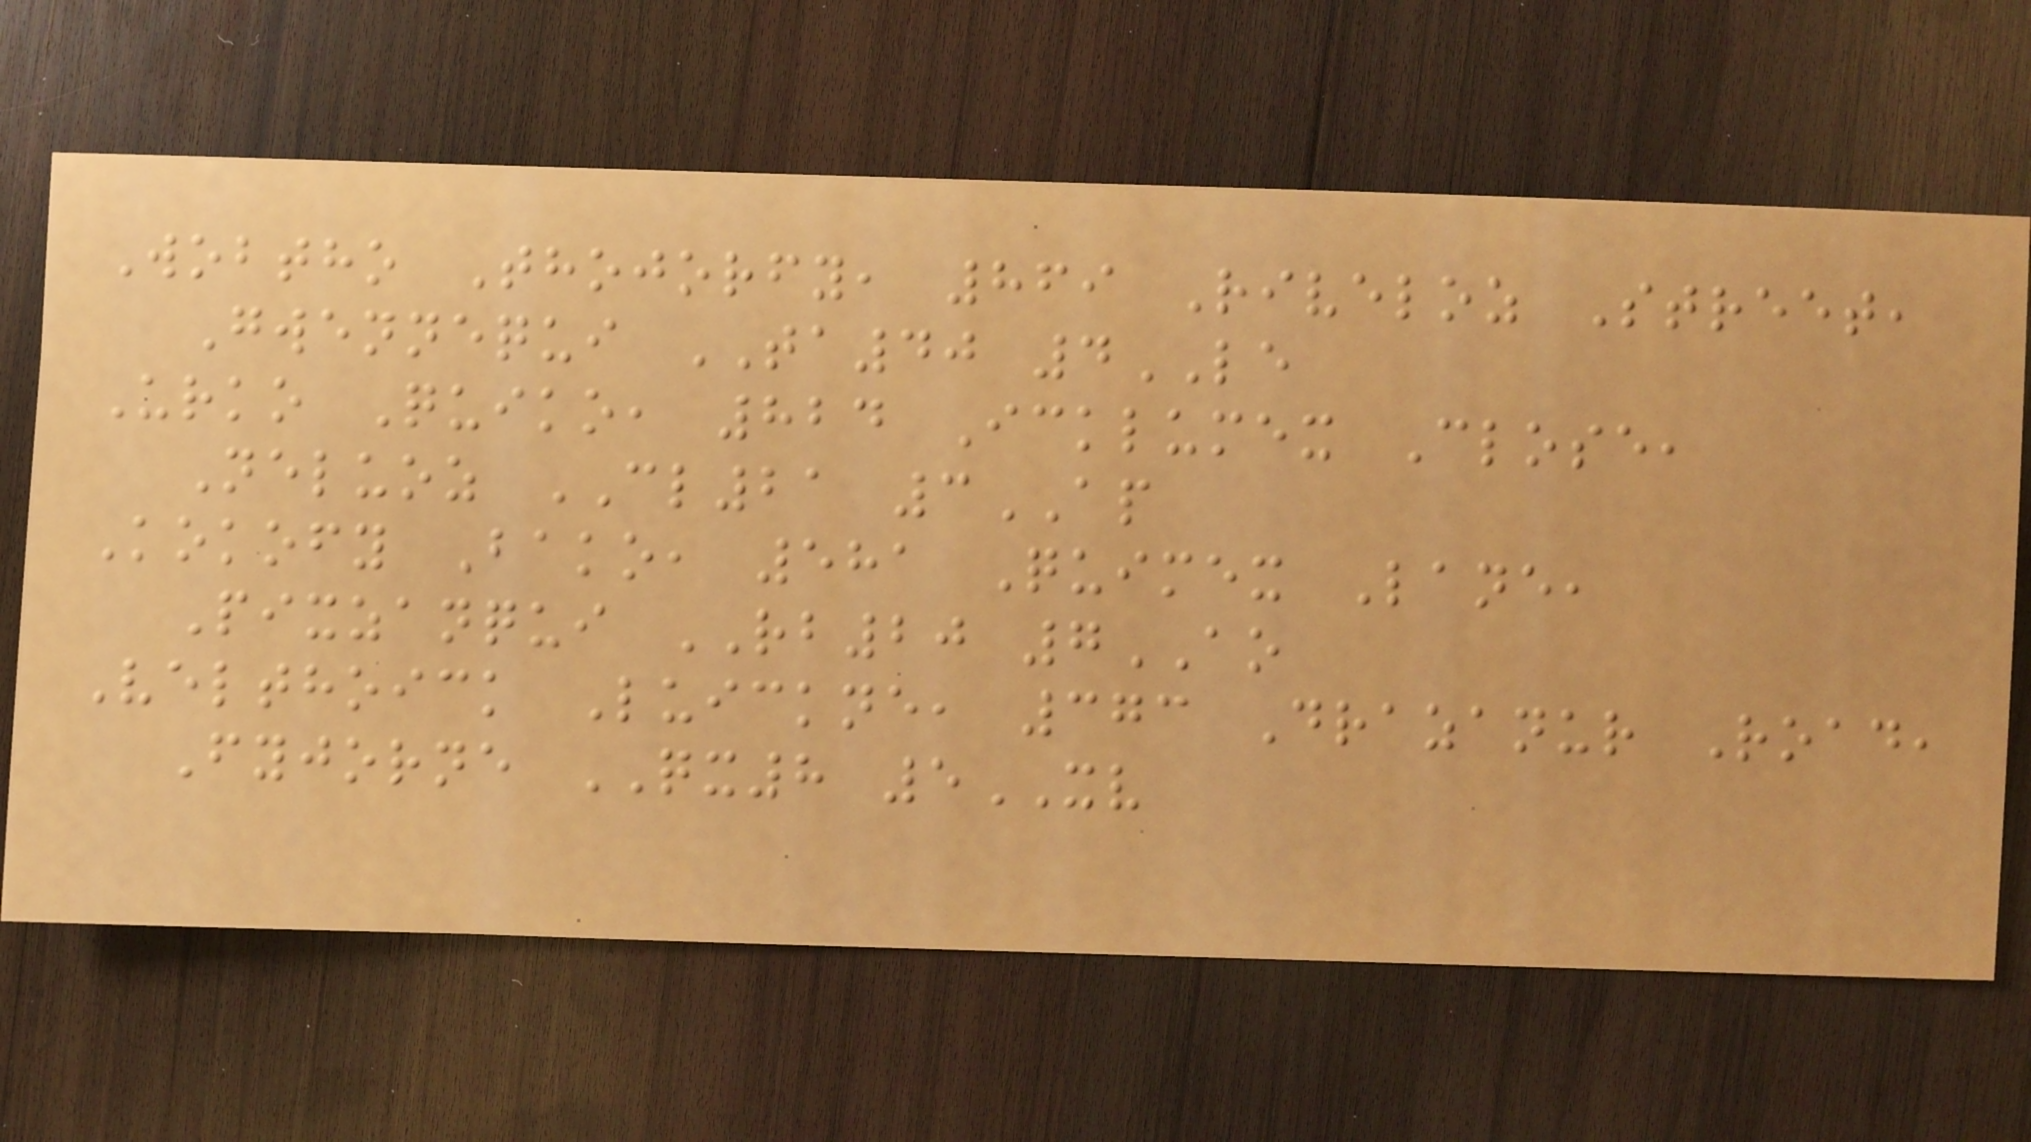Wobtho Thojorfy, 869 Riveloz Street,
Gwennequi TA40 4LE
Urko Quiko, 824 Icklumex Close,
Neluoz CL21 3AP
Kokofy Bako, 581 Quimex Lane,
Pixzanqui RB20 7AO
Velthoick Luickne, 373 Drazanur Road,
Fyjorne QX8 5XV
